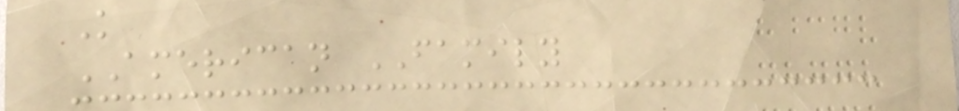K
AMERICAN FAMILY
